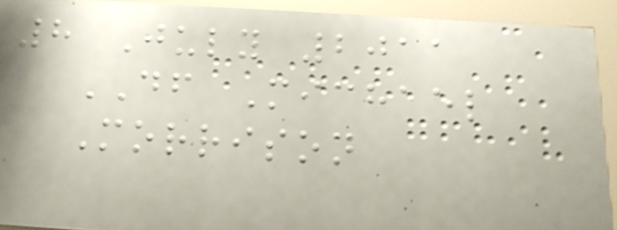8 July 2011
DF Michael
Morrison
